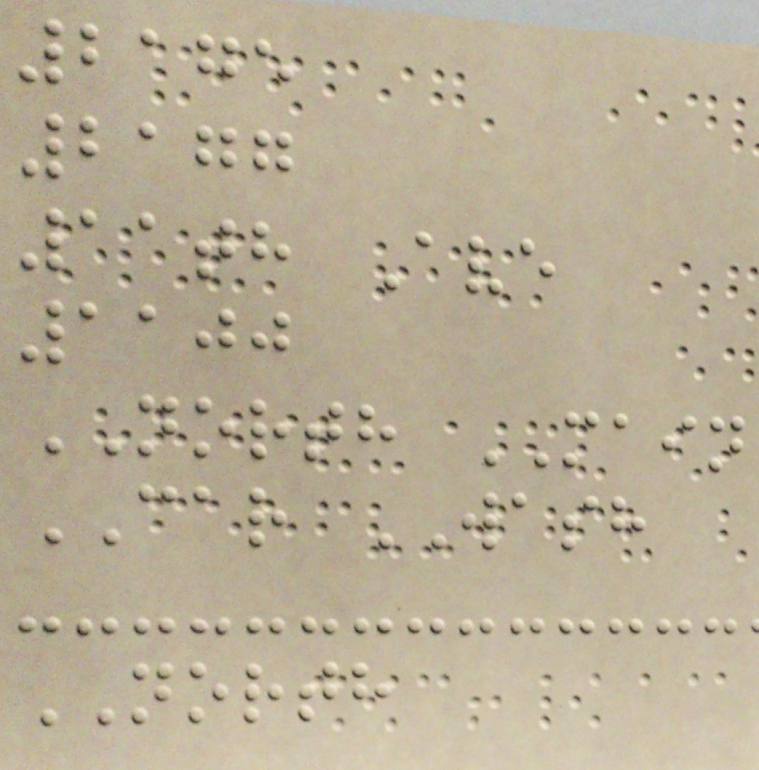2175
2177
11th Ave
1100
NORTH MAIN
CAR WASH
NORTH
